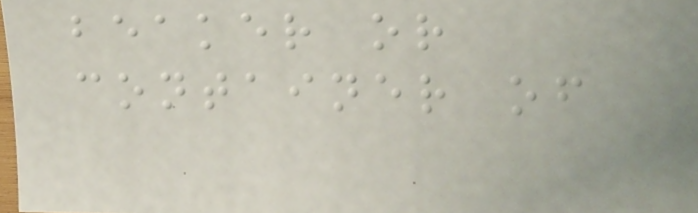beaker or
container of
